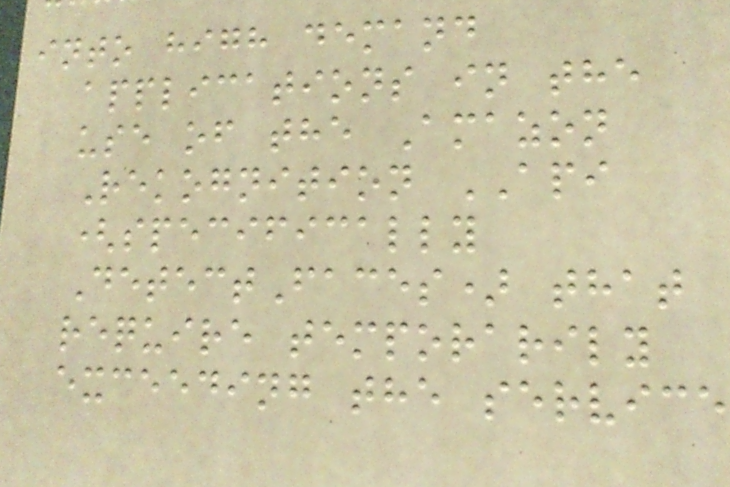into high demand
applications in the
use of the Amazon
Rekognition API
(specifically
DetectFaces) that
require temporarily
exceeding the service
